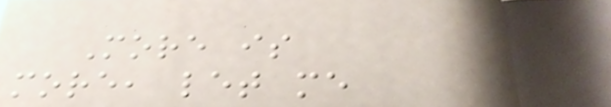More is
more, let me
